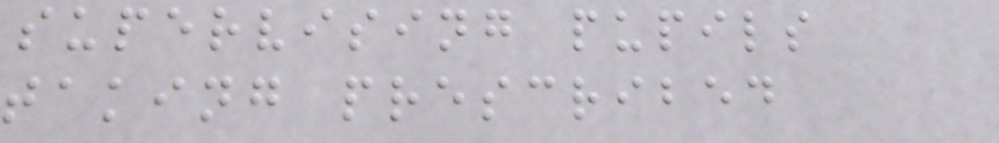supervising pupils
taking prescribed
